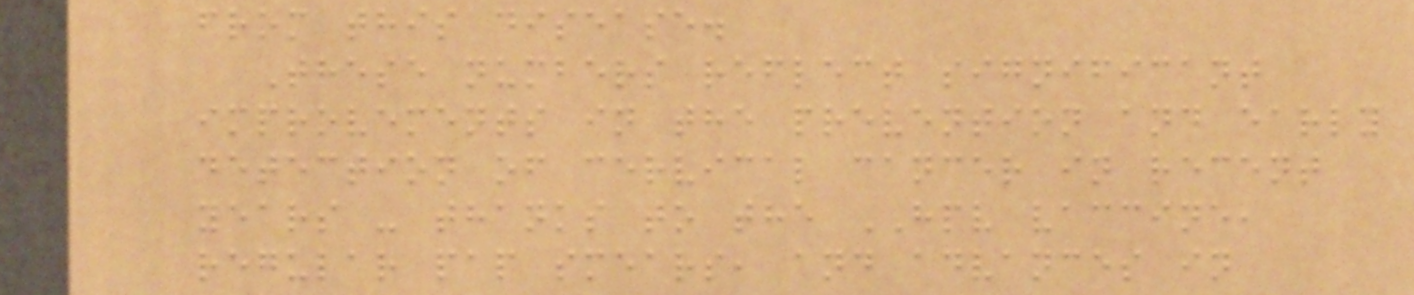from this disease.
These numbers reflect significant
improvements in the prevention and early
detection of cervical cancer in recent
years - thanks to the HPV vaccine,
regular pap smears, and advances in
